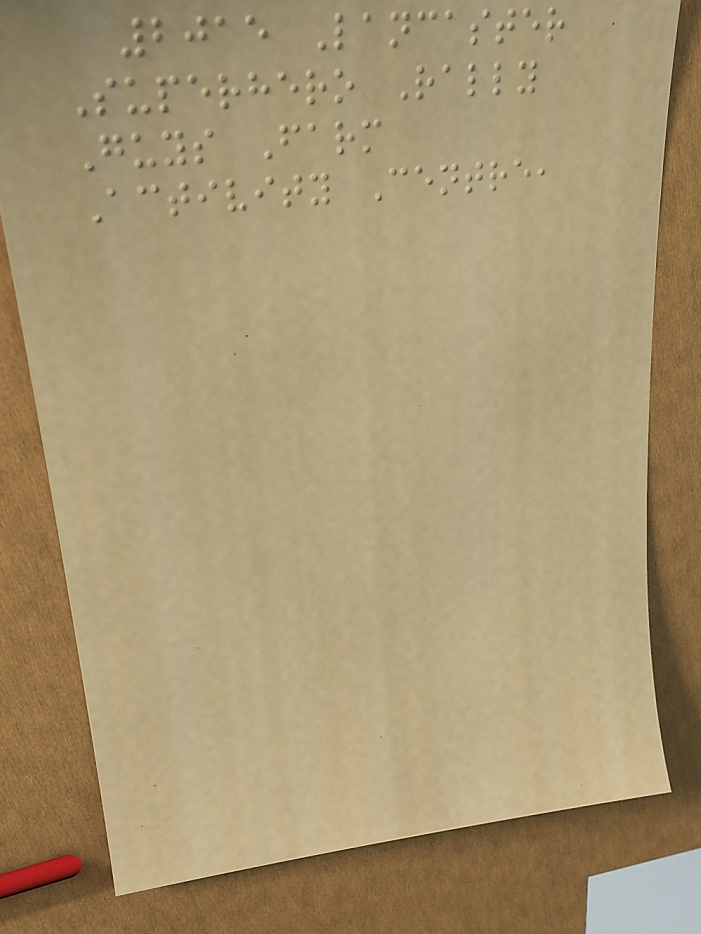2015 Lancaster
Superhero Rally
Guys Farm
Activity Centre,
